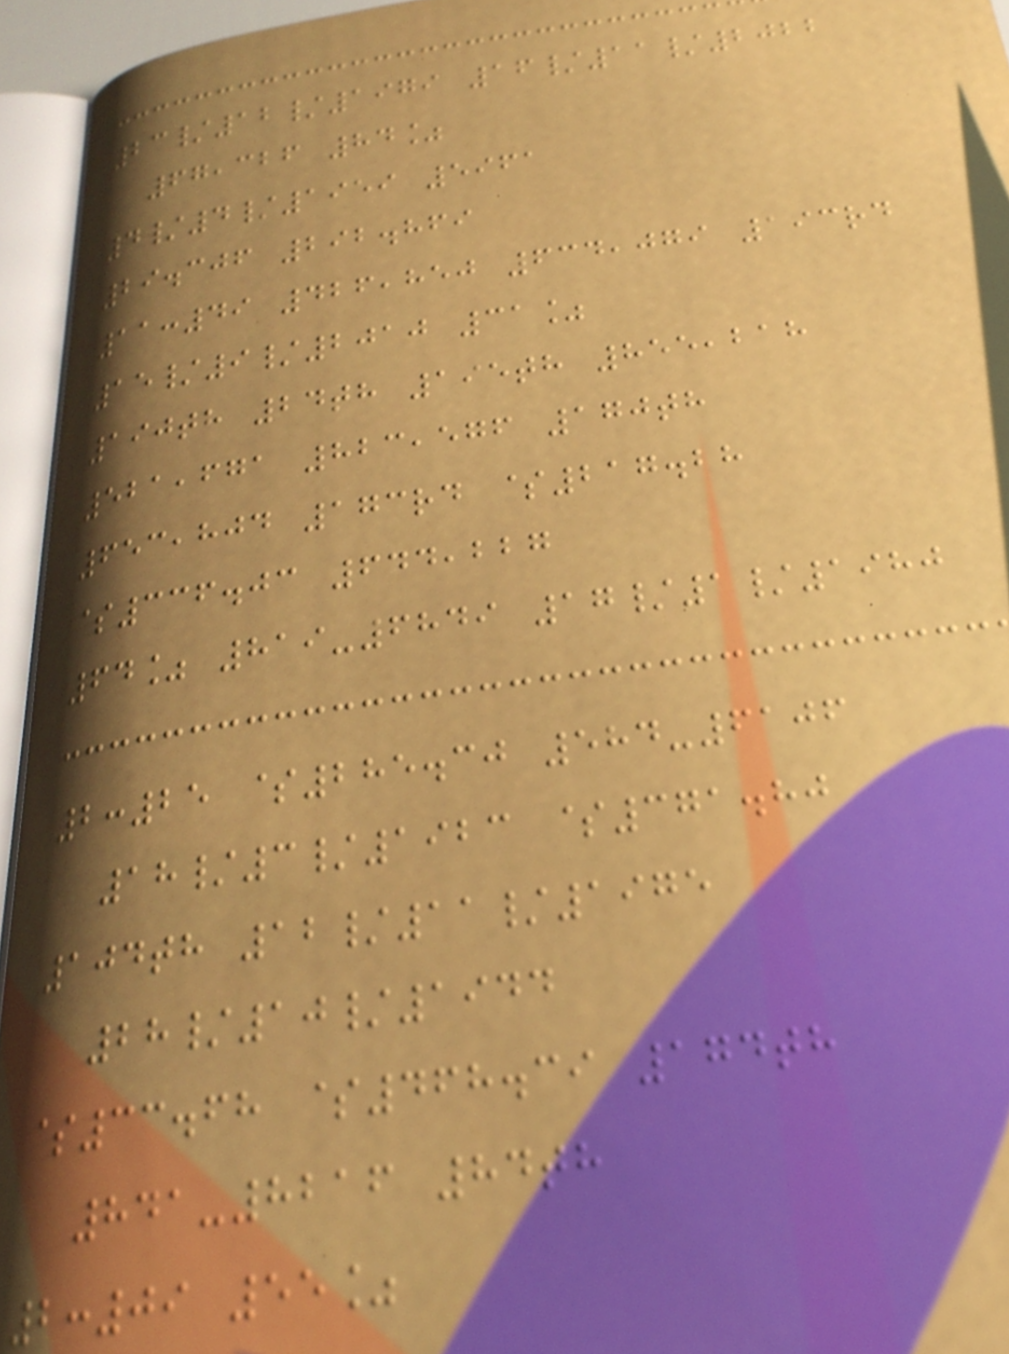23/12/1979 16/11/2022
67,326 84%
4/4/1959 5961
29.306 292.869
11:49 426,850 634,079 193rd
15/9/2010 31%
190th 24th 195th 855,218
521,671 823,576 170th
653,804 173rd $217.28
$336.03 644,227
64% 819-6849 17/1/1980
2:25 $285.30 584-6106
18/3/1923 $371.80
104th 12/11/1975
28/10/1944
$33.68 $468.39 174th
841-8216 84th
2:09 55%
